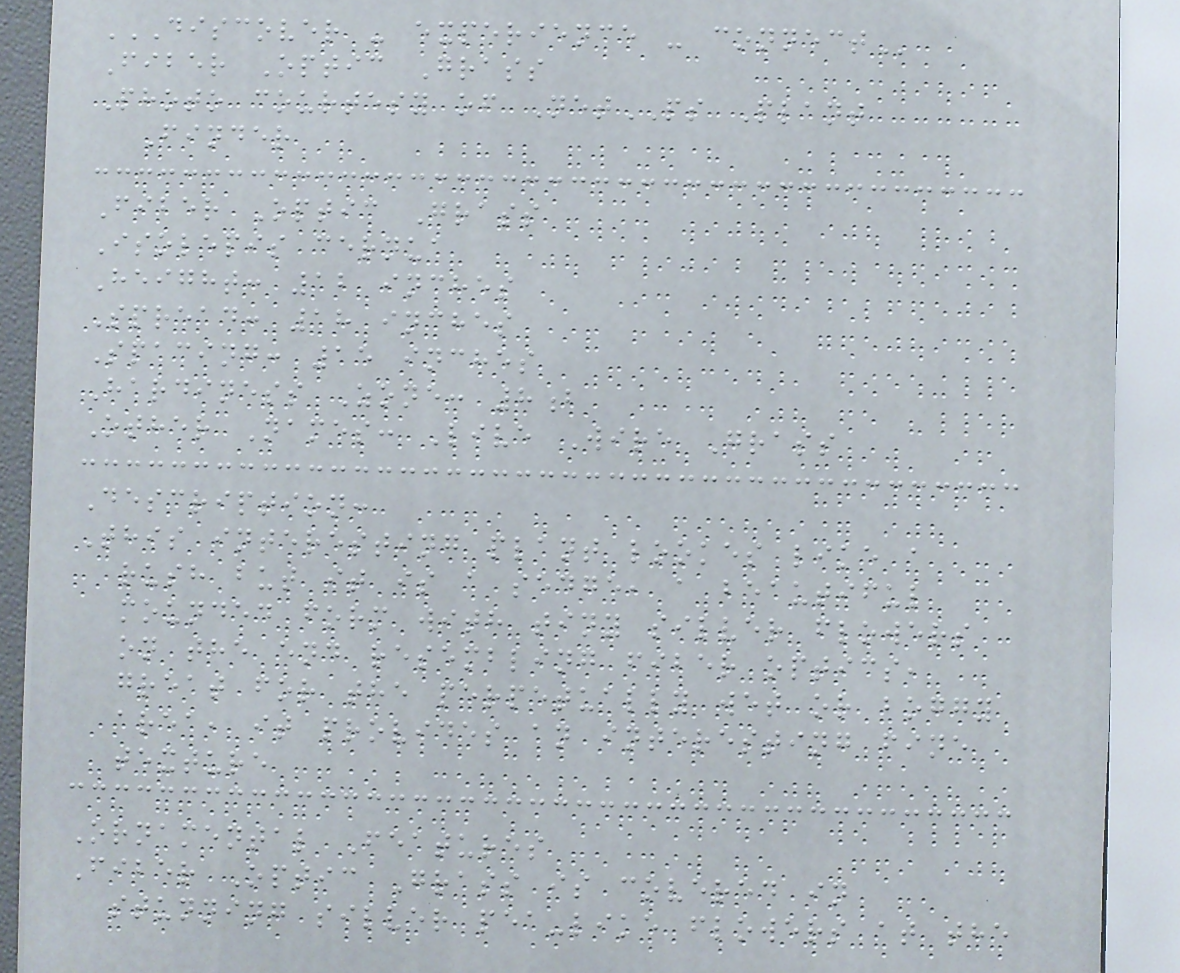DISCOVER - EXPERIENCE - CONNECT
Fiber Optic Grass
Photo courtesy of NetPS Plant
Finder
Fiber Optic Grass
Isolepis cernua
Height: 12 inches
Spread: 18 inches
Spacing: 15 inches
Hardiness Zone: 8b
Other Names: Live Wire Grass
Description:
This interesting plant lookes like a
rush but it is a sedge, a beautiful
mounded form with tiny silver flowers
on the end resembling fiber optics,
great for the perpetually wet or boggy
area, it provides an interesting fine
texture
Ornamental Features
Fiber Optic Grass is covered in
stunning silver pea-like flowers at the
